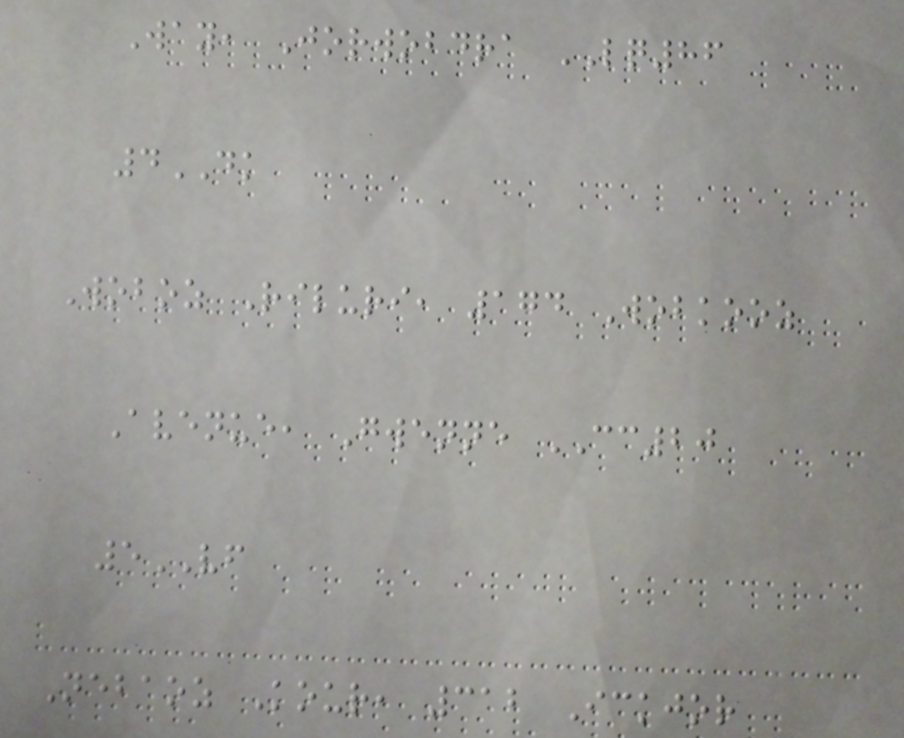Way, Jorwobdra LQ86
4DK
Woboz Riluri, 174 Wobkooz
Avenue, Gwenne CC20
5VF
Nebaoz Kour, 312 Ickjor
